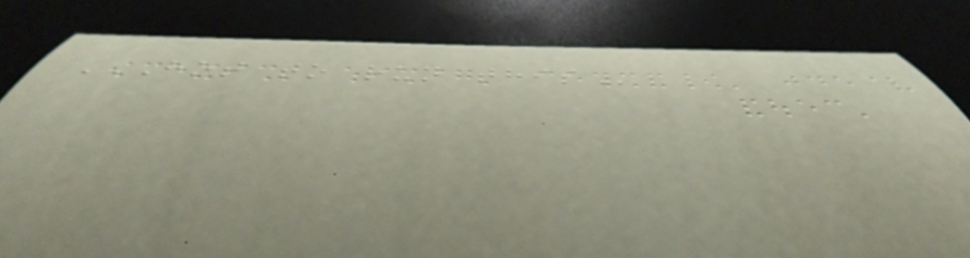HOT TO RUN THIS
